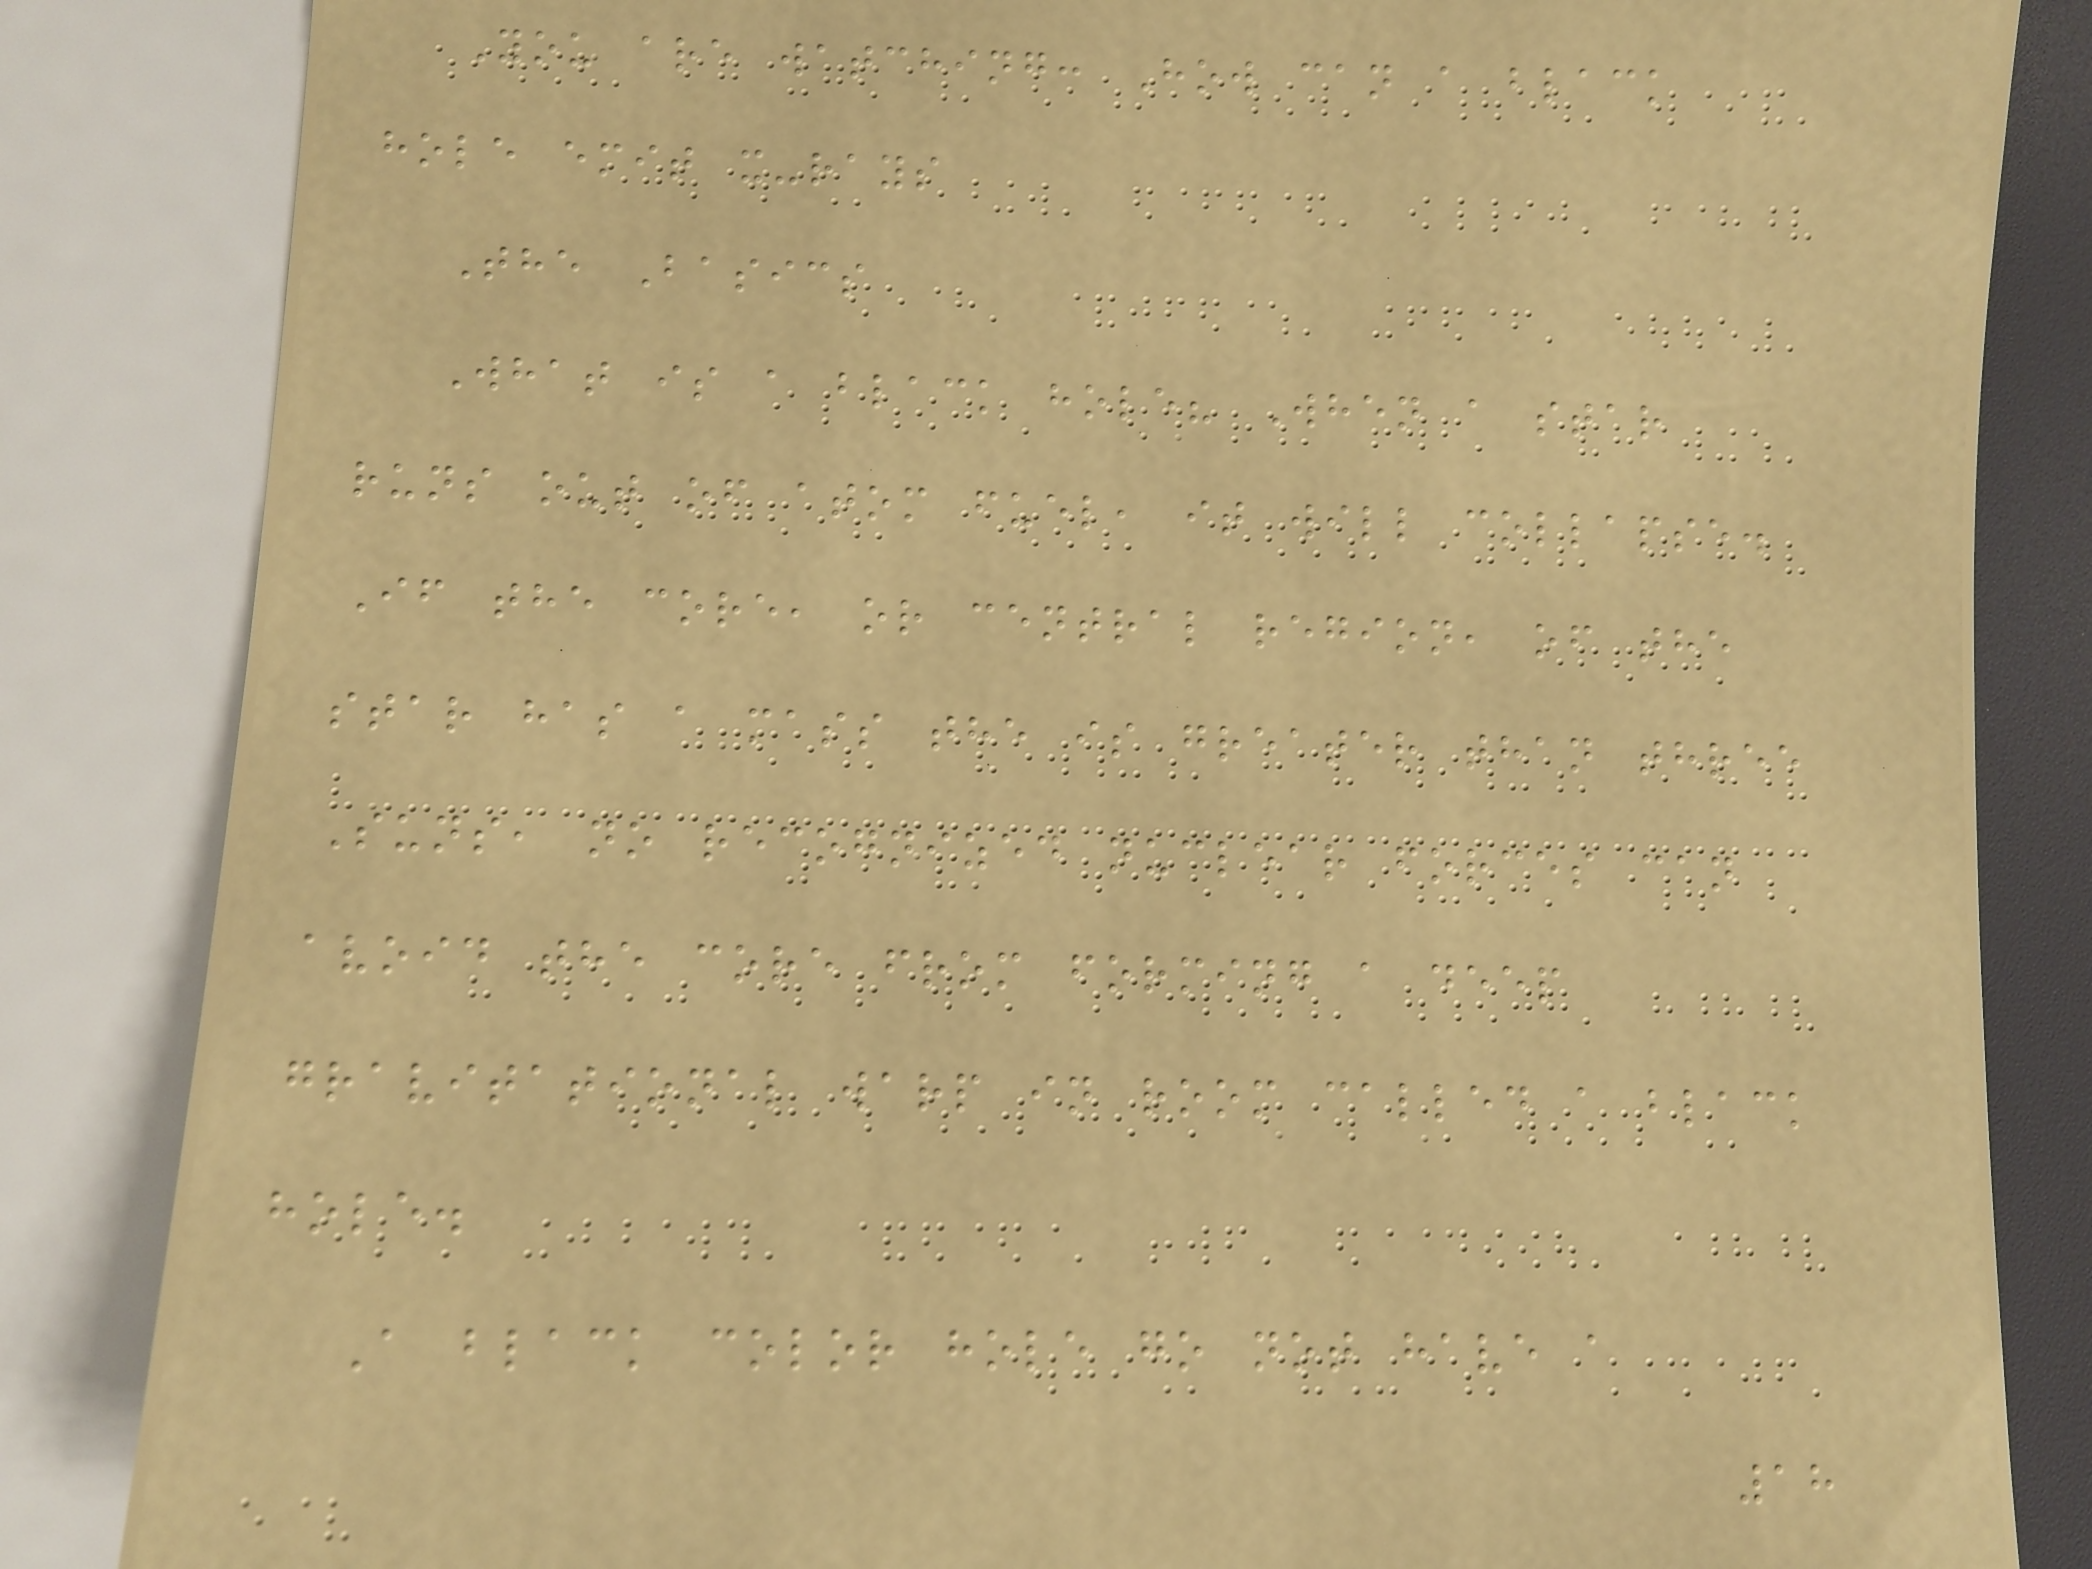You are watching: How can a black
hole emit x-rays
The Basics
What is a black hole? When a star
runs out of atom fuel, it will collapse.
If the core, or central region, of the
star has a mass the is greater than three
Suns, no recognized nuclear forces can
avoid the core from forming a deep
gravitational warp in room called a black
hole.
A black color hole go not have a
18
